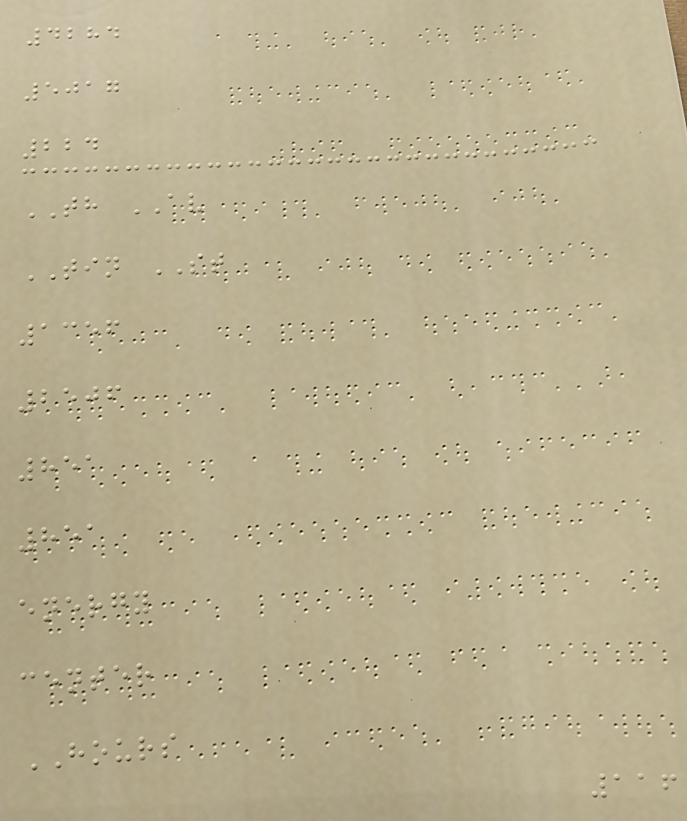4284
5017
224
TH AV
TIN ST
1356
2506
851
851
energy
center
HOURS
116
